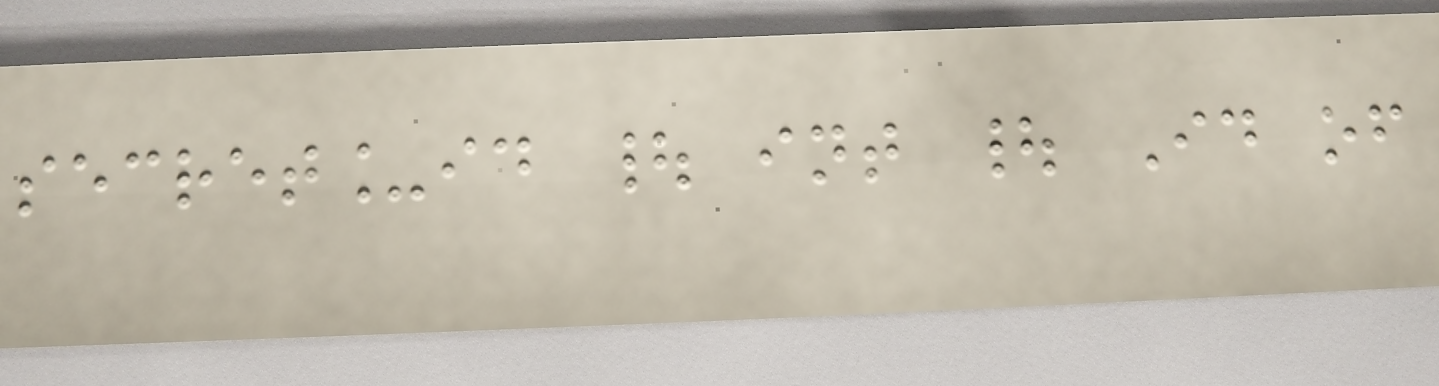secret_id | int | Id of
